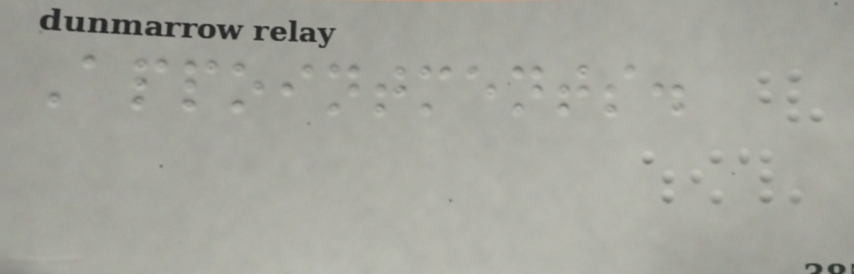Appointments.
